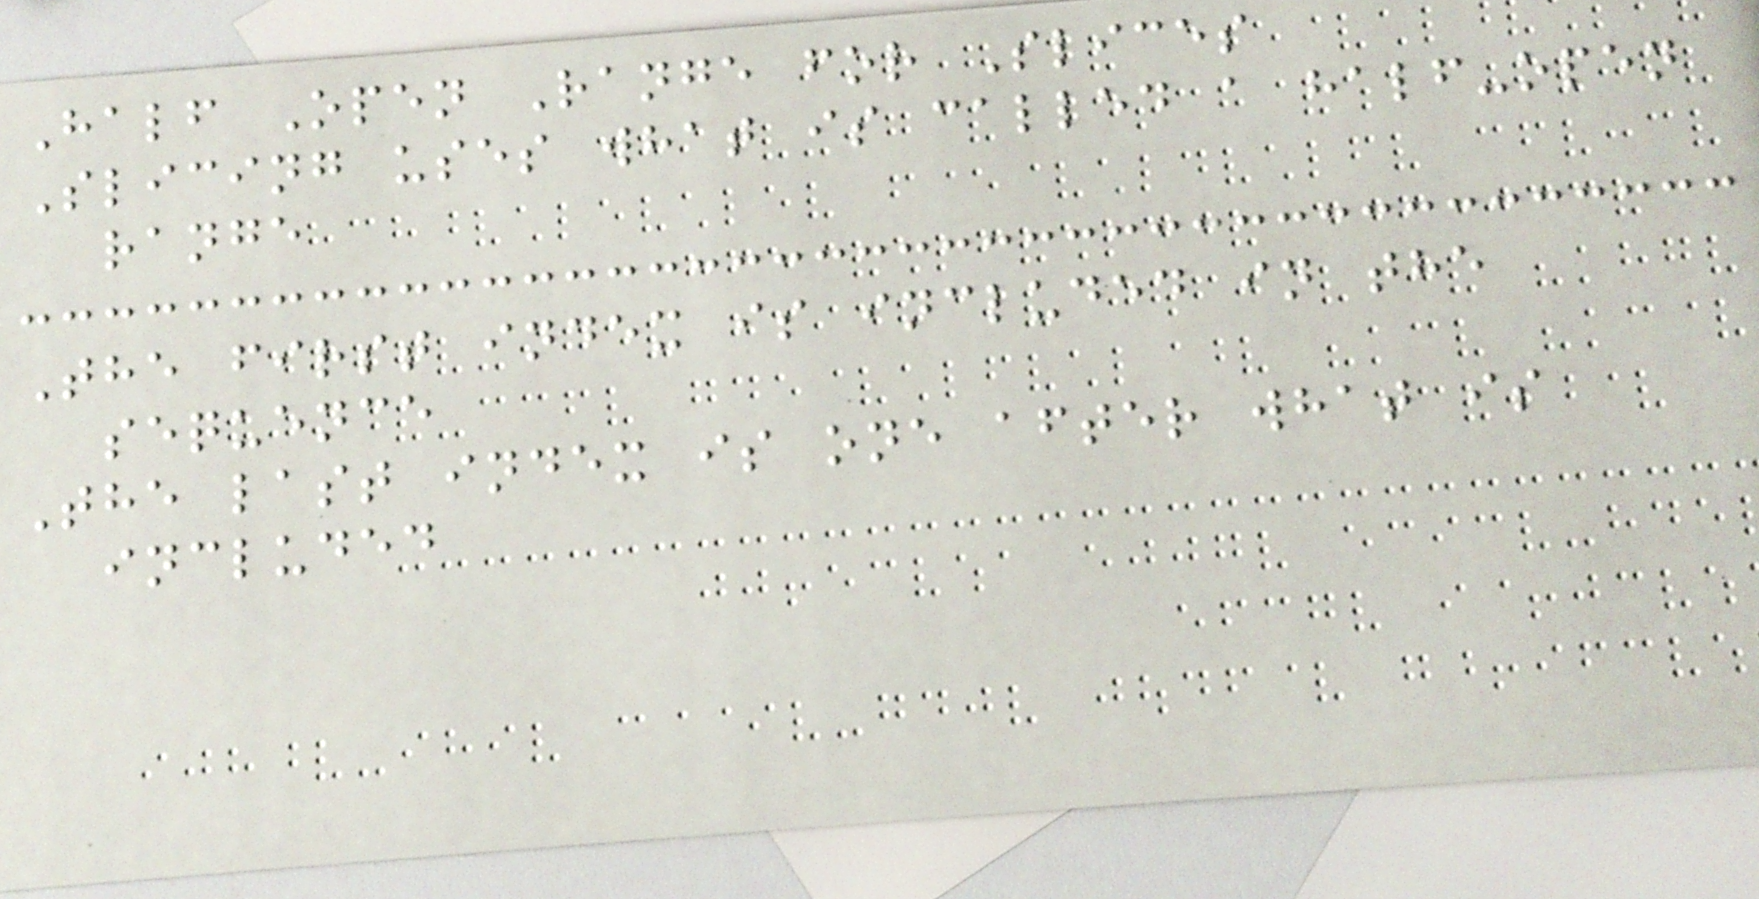Half Open Range for Slices
Slicing uses what is called a half-open
range
The first index is included in the
sequence
The last index is one after what is
included
